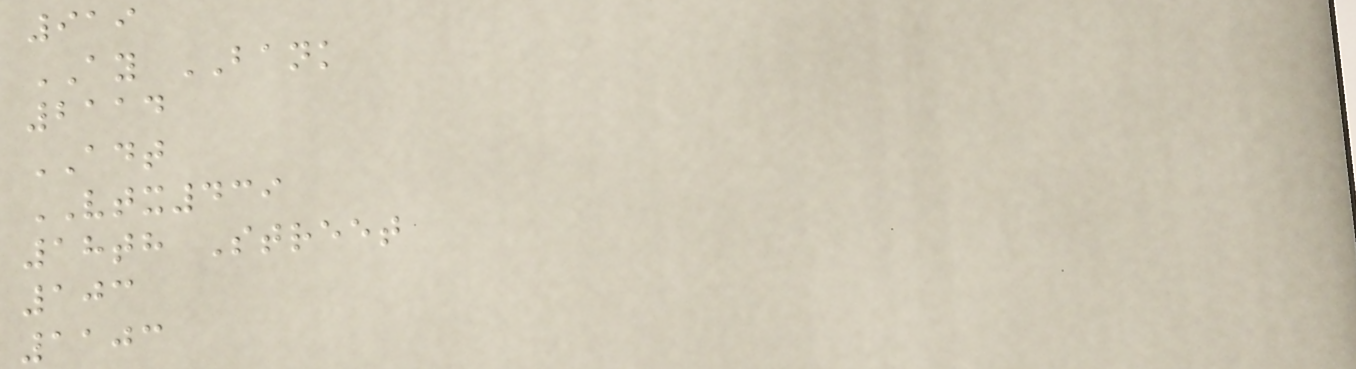919
AY BANK
2114
ADT
VTX439
18th Street
103
1103
